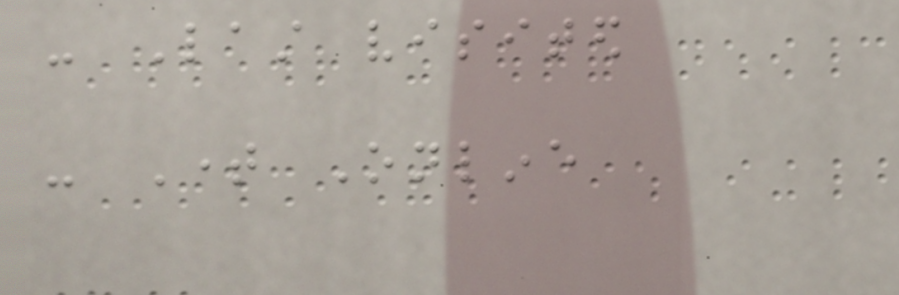- Last visited
- Time Online
